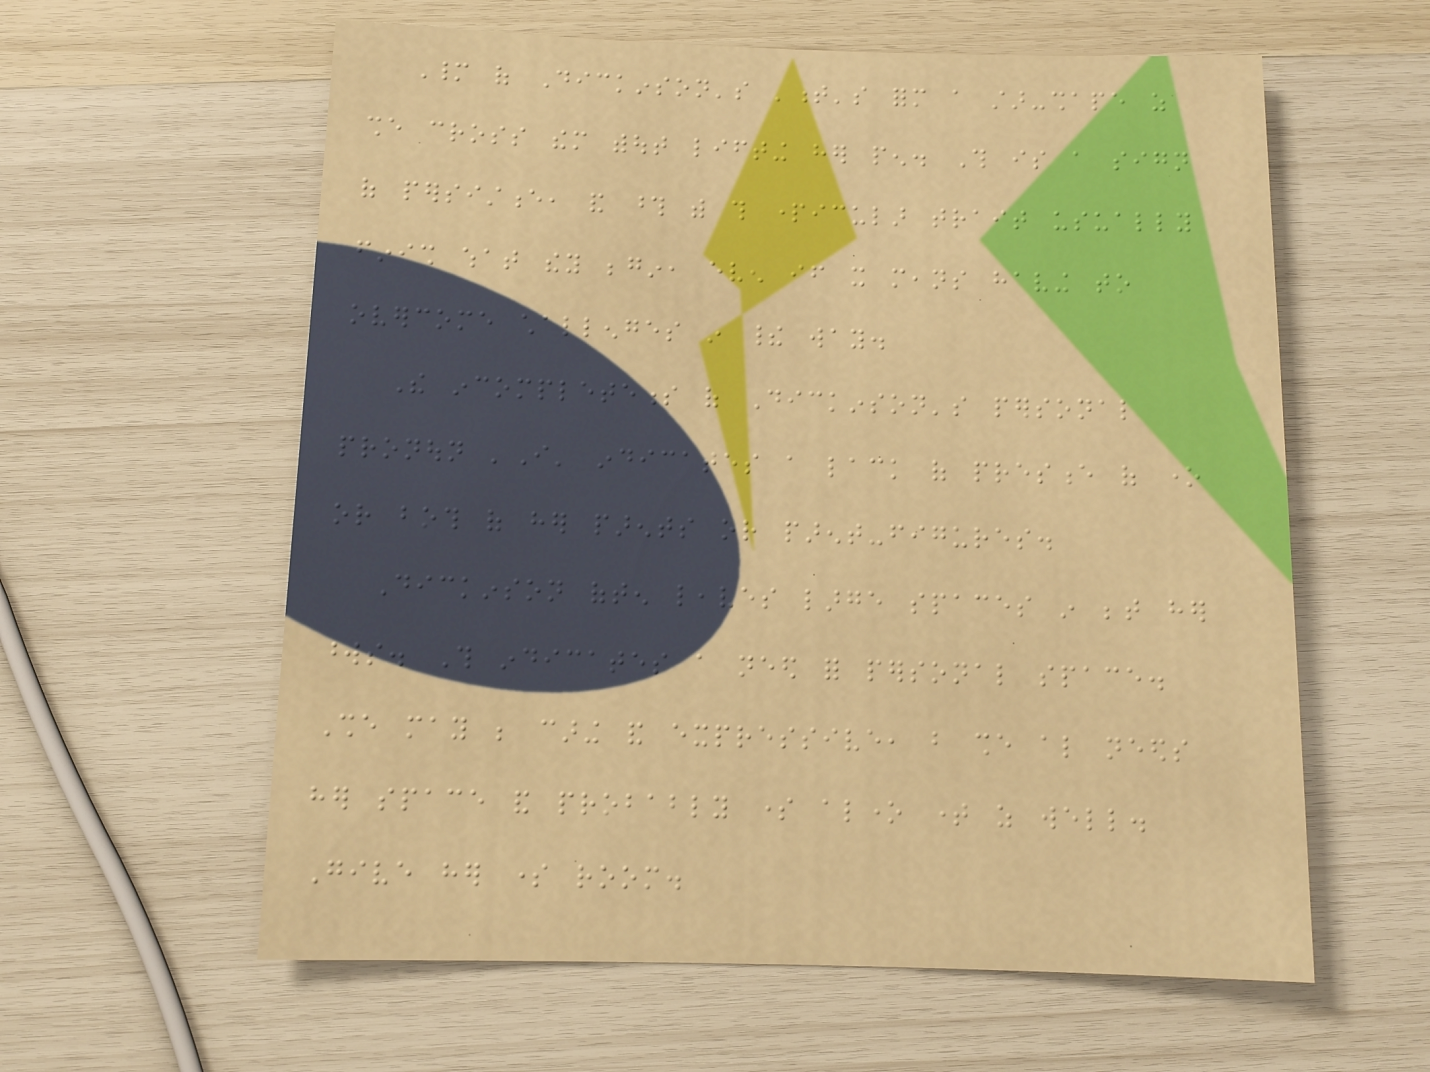Many of Dickinson's 't's form a star-shape as
she cross them without lifting her pen. This is a sign
of persistence, and those with this particular trait usually
finish what they begin, even if it means having to
overcome challenges in their way.
The incompleteness of Dickinson's personal
pronoun 'I' indicates a lack of presence of one
or both of her parents or parent-figures.
Dickinson often leaves large spaces in between her
words. This indicates a need for personal space.
She may be caring and expressive, but she also needs
her space and probably some alone time as well.
Give her some room.
